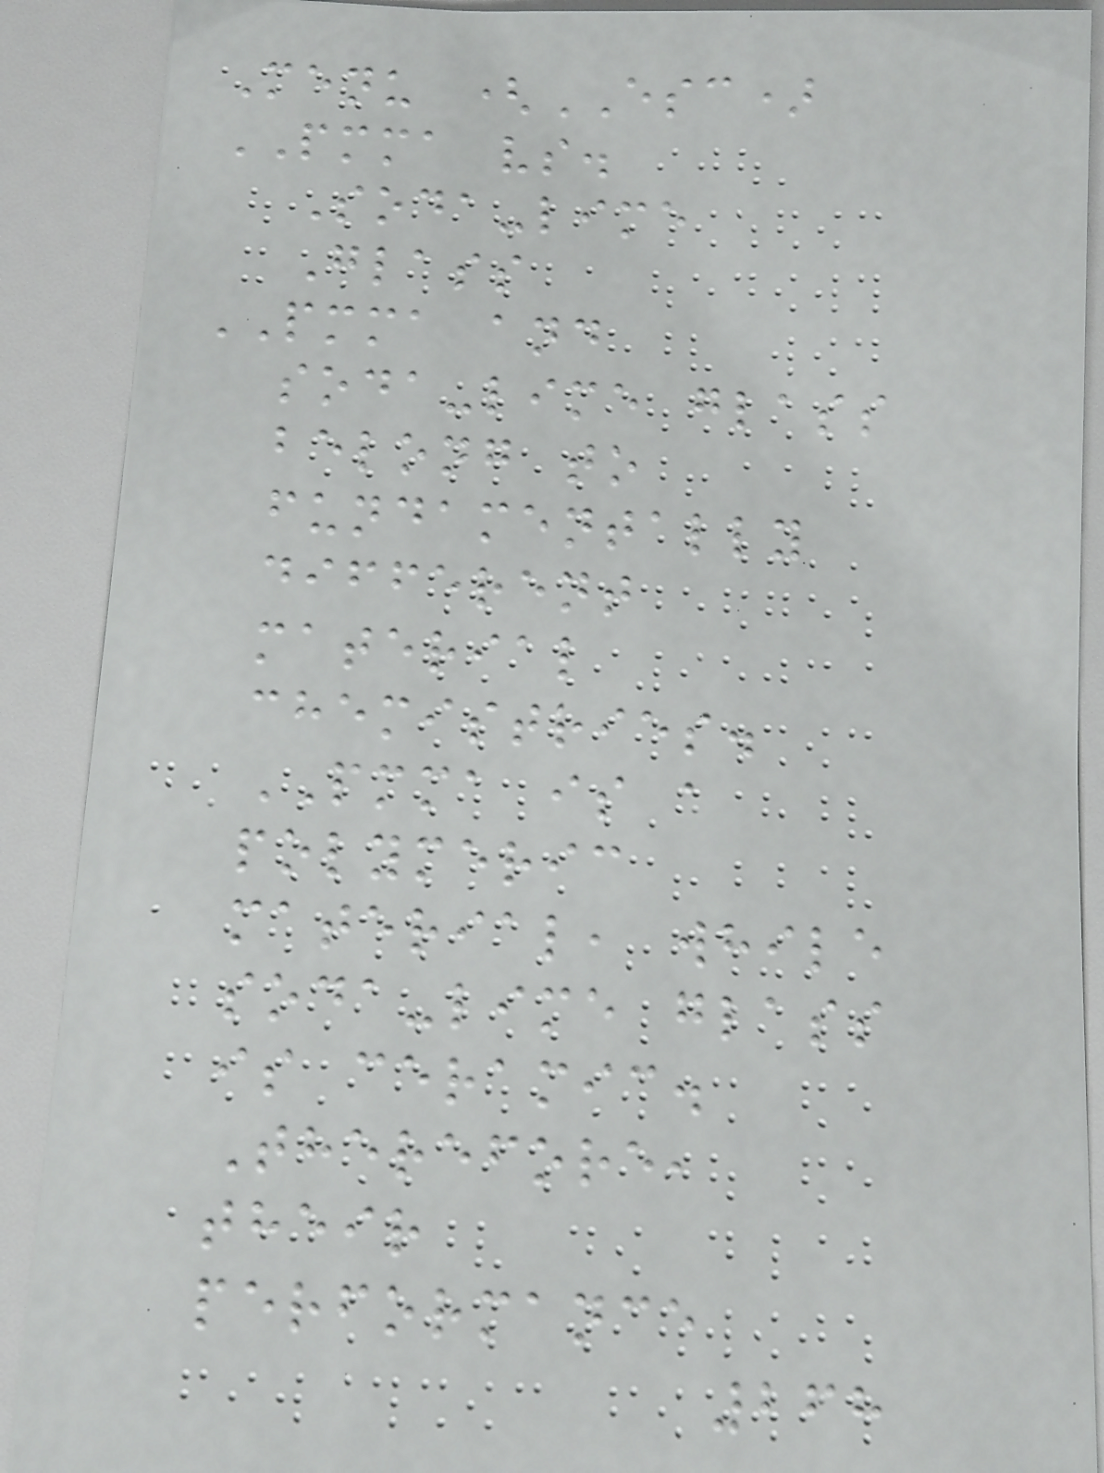Menu (ESC)
PMMA vs.
Soda-lime
Glass
PMMA and
soda-lime glass
belong to
fundamentally
different
material
chemistries.
PMMA is a
polymeric
material, while
soda-lime glass
is ceramic.
Therefore,
their
performance
268
